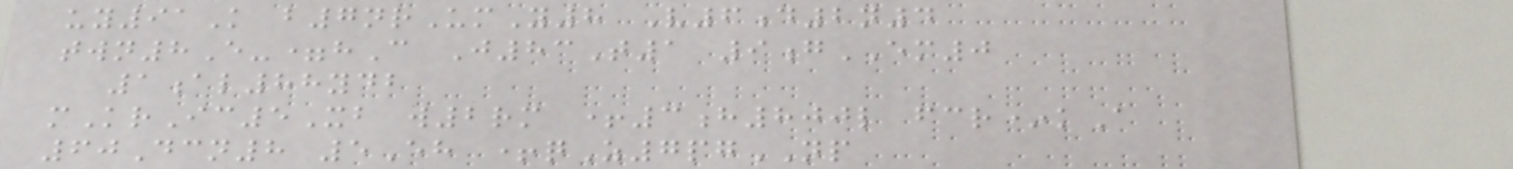uy91K b7nrUmY8 V6d2n4
twn8E-=hC J83T1 9gEM0
1al88ydb
mKrIc5Xb w2rm +3h800l fcr*kA
60Dcn8 5Eh +qZ7pgNP
